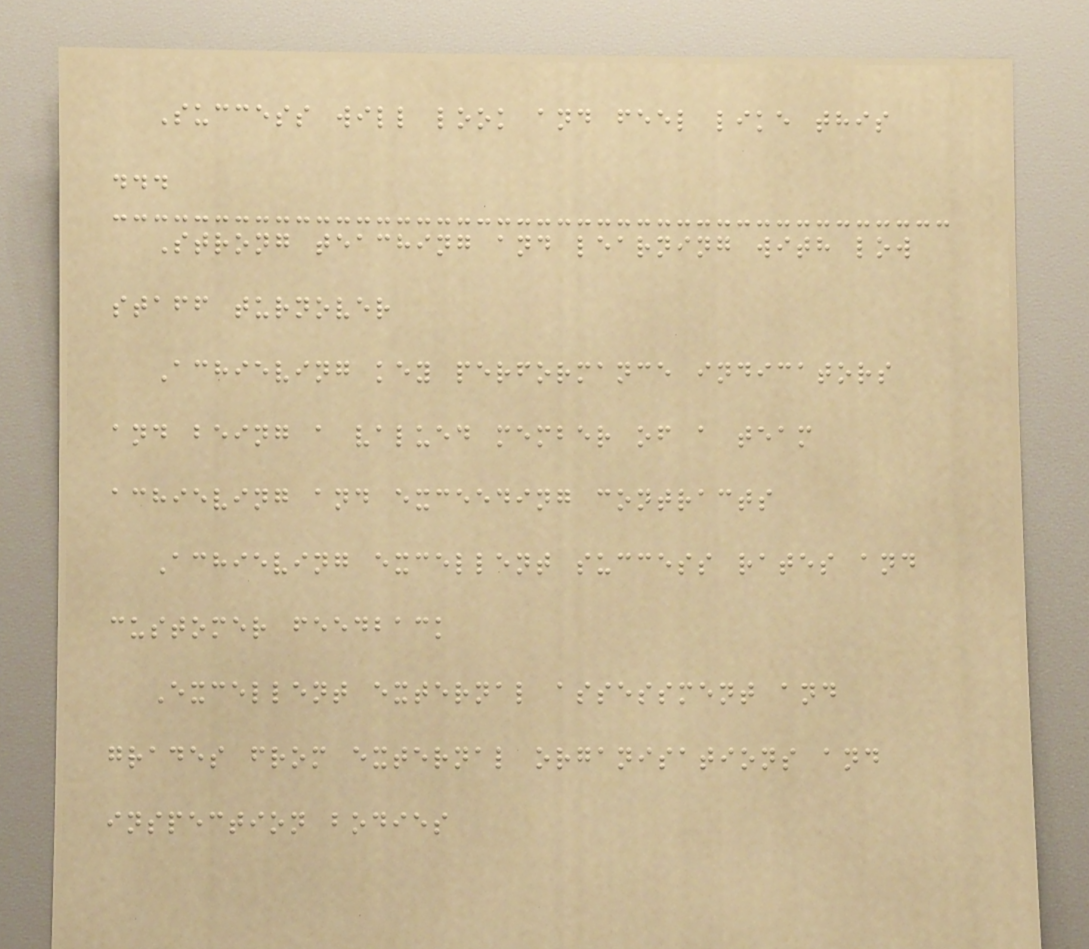Success will look and feel like this
...
Strong teaching and learning with low
staff turnover
Achieving key performance indicators
and being a valued member of a team
achieving and exceeding contracts
Achieving excellent success rates and
customer feedback
Excellent external assessment and
grades from external organisations and
inspection bodies
